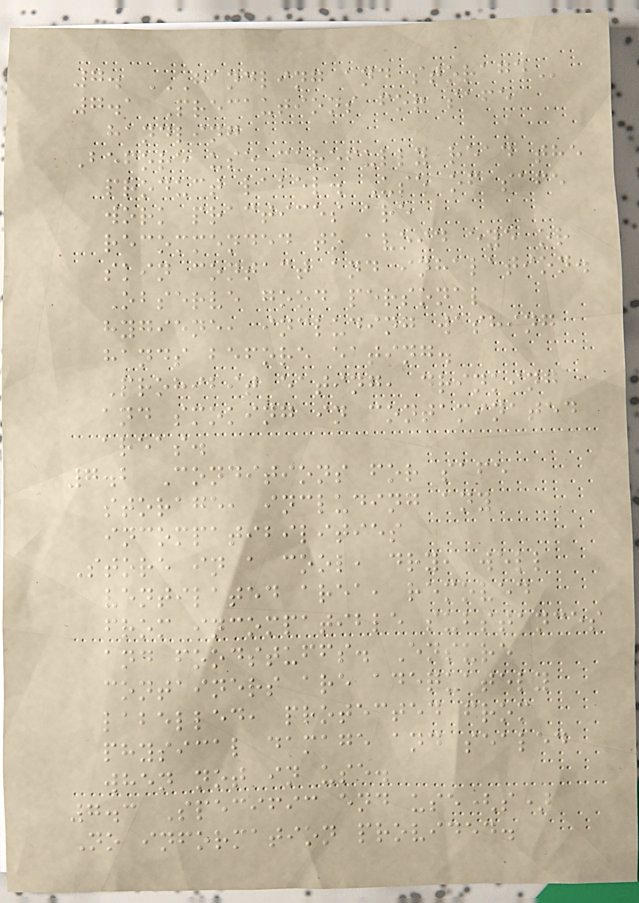7. HANDLING AND STORAGE
7.1 Precautions for safe
handling
Before use carefully read the
product label. Use of safe
work practices are
recommended to avoid eye or
skin contact and inhalation.
Observe good personal
hygiene, including washing
hands before eating.
Prohibit eating, drinking
and smoking in contaminated
areas.
7.2 Conditions for safe
storage, including any
incompatibilities
Store in a cool, dry, well
ventilated area, removed
from incompatible substances
and foodstuffs. Ensure
containers are adequately
labelled, protected from
physical damage and sealed
when not in use.
7.3 Specific end use(s)
No information provided.
